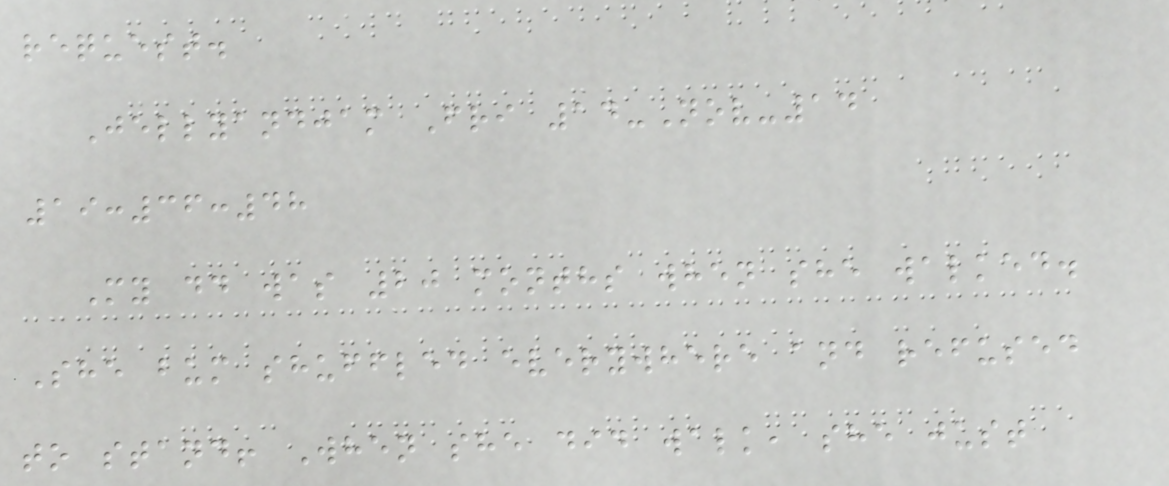request.
Jellyandjam Fri 14-Nov-14
19:36:48
My dd was 20 months when she walked.
She bum shuffled everywhere and refused
to stand! When she did walk, she just
